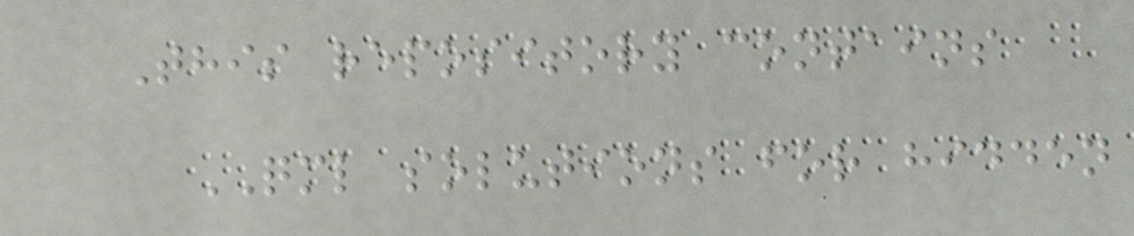This repository contains
QML solutions for hidden
